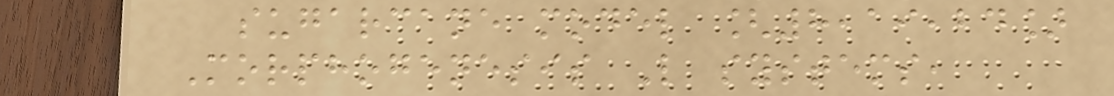sugarcane model [8,19,24]
Morphogenesis L systems,
